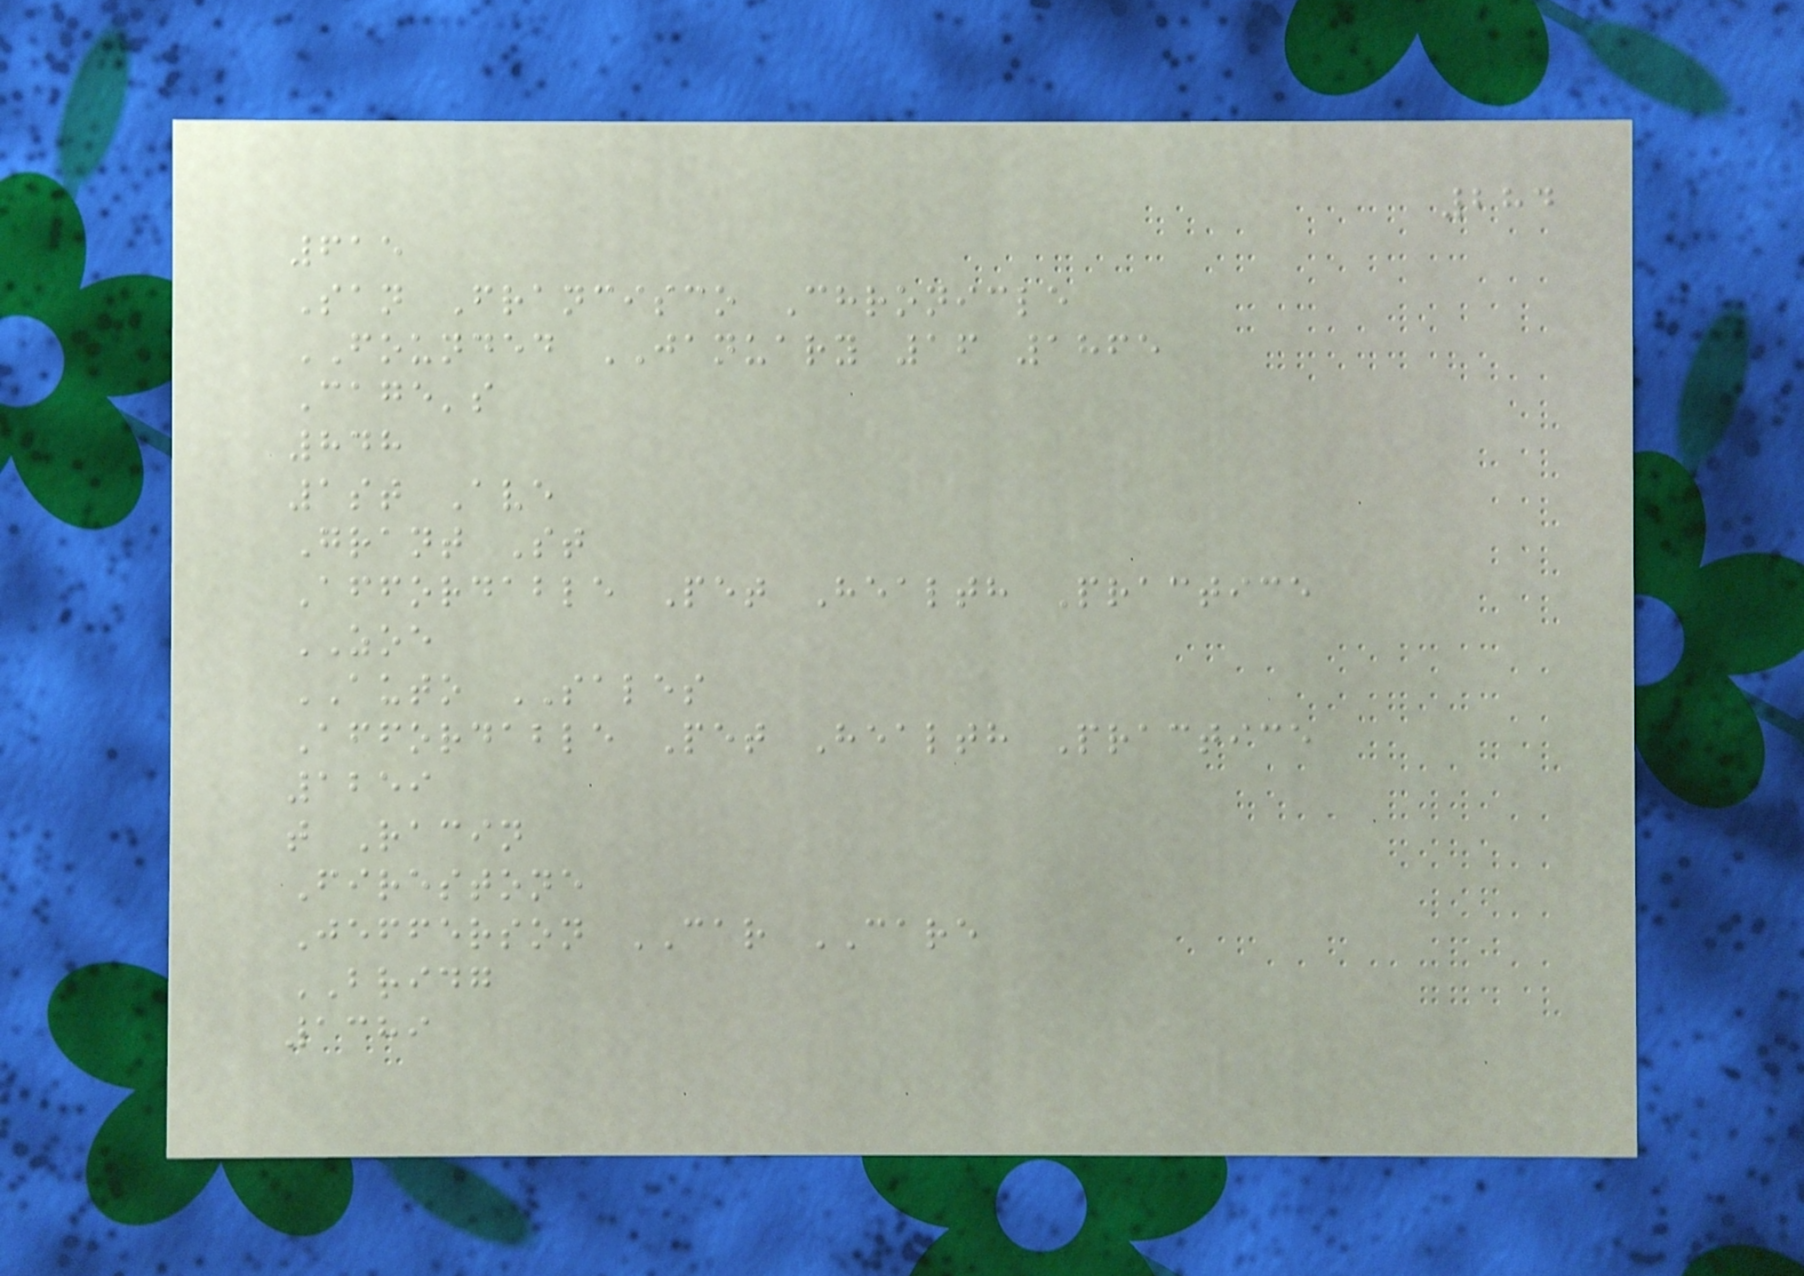284
615
San Francisco Chronicle
FOUNDED JANUARY 16 1865
Cage's
848
1st Ave
Grant St
Affordable Pet Health Practice
ZOE
AUTO SALES
Affordable Pet Health Practice
1259
t Racin
Firestone
Jefferson CAR CARE
BRIDG
1389
